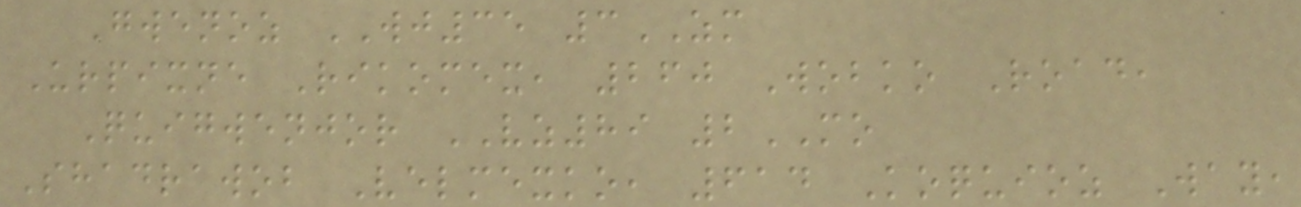Gwenoz WJ35 3ZM
Urpixne Rikomex, 260 Wobko Road,
Quigwenjor VZ89 2MO
Shadrawob Velmexko, 614 Koquioz Way,
